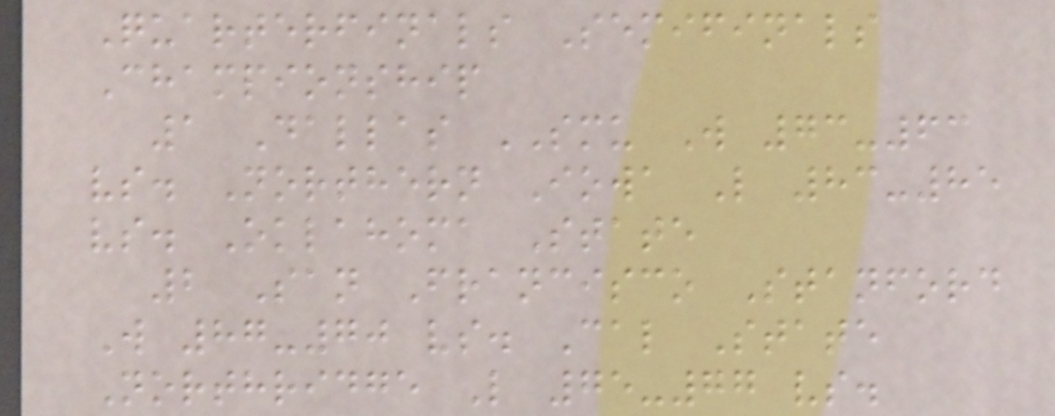Quarterfinals Semifinals
Championship
1 Dallas SMU W 73-63
vs. Northern Iowa L 83-85
vs. Oklahoma State
2 San Francisco Stanford
W 87-70 vs. Cal State
Northridge L 75-77 vs.
